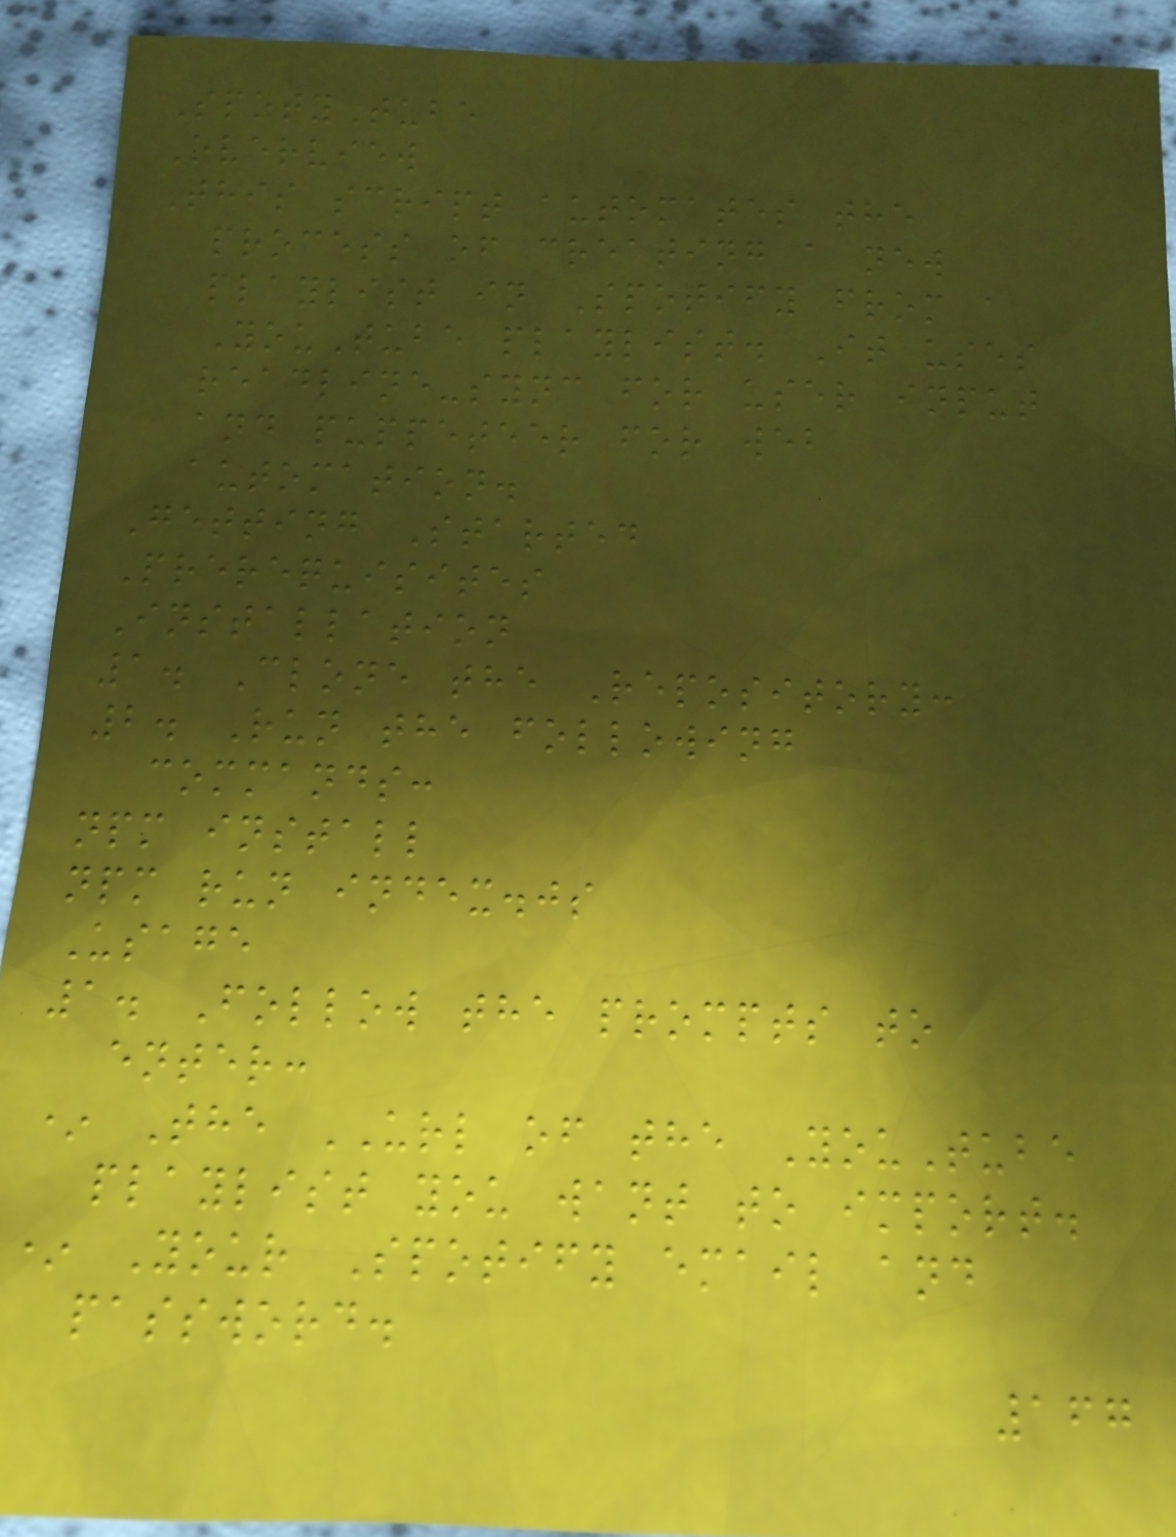SpotyTube
Overview
This script automates the
process of creating a new
playlist in Spotify from a
YouTube playlist. It uses
readline-sync for user input
and puppeteer for web
automation.
Getting Started
Prerequisites
Installation
1. Clone the Repository:
2. Run the following
commands:
npm install
npm run index.js
Usage
1. Follow the prompts to
enter:
* The URL of the YouTube
playlist you want to import.
* Your Spotify email and
password.
167
